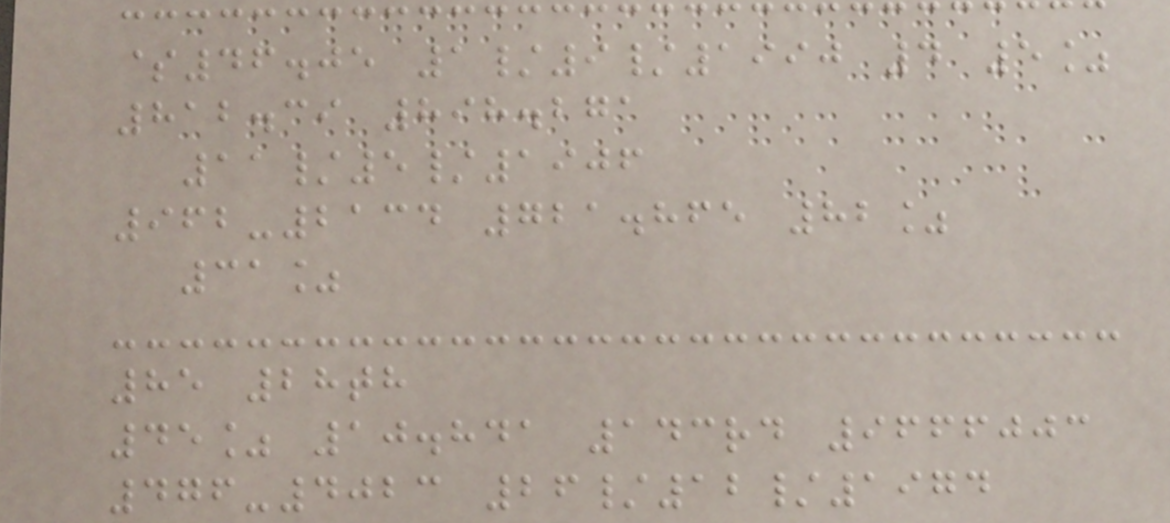$46.05 1/9/1990 4 5%
812.39 898.271
11/5/1906
962-2134 721.865 82%
31%
85 28th
45% 10.841 143rd 9666003
476-4023 26/12/1974
